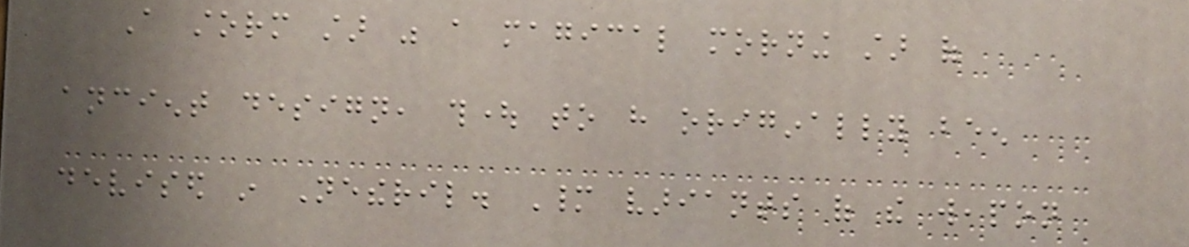A storm star was a magical morning star of
ancient design, thought to have originally been
devised in Netheril. Many variants of the weapon
